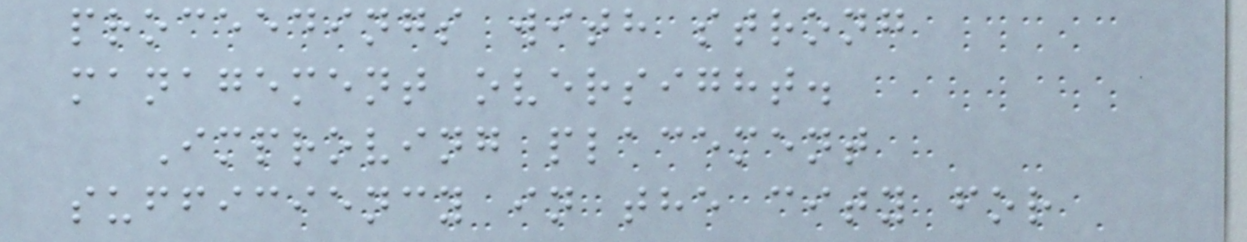proceedings with strong
management oversight.
Improving placement
sufficiency in the city for
